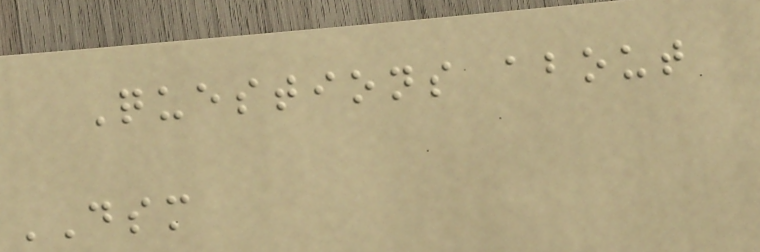Questions about
DSM
